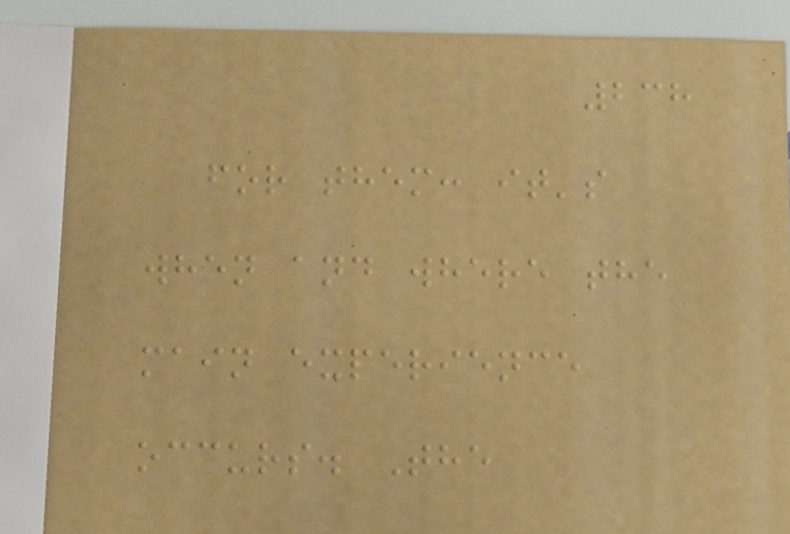238
for them: it's
when and where the
main experience
occurs. The
